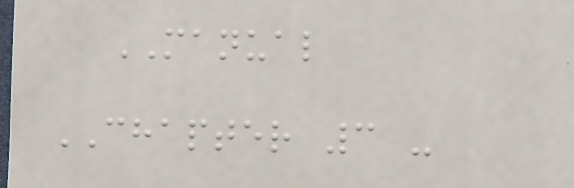MANUAL
CHAPTER 3 -
